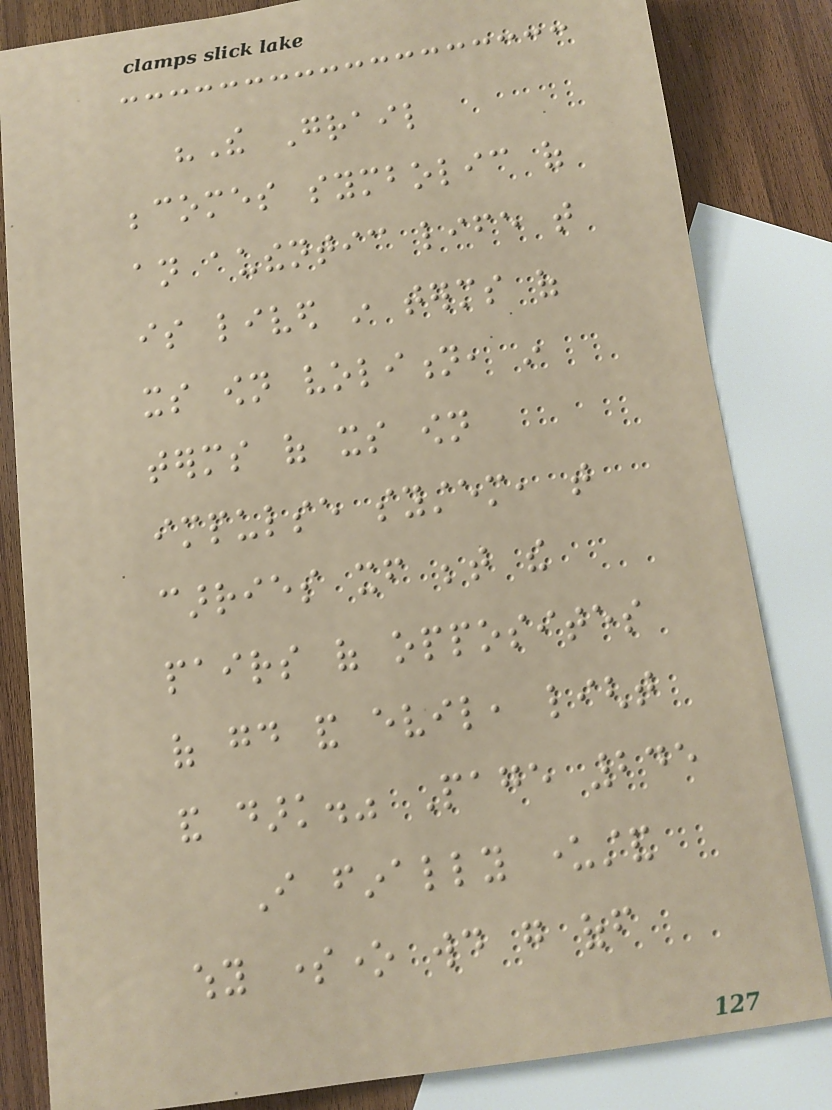"The Grail
becomes symbolic of
an authentic life that
is lived in terms of
its own volition, in
terms of its own
impulse system, that
carries itself between the
pairs of opposites
of good and evil, light
and dark." Page 245
I finally understand
why someone would go off
